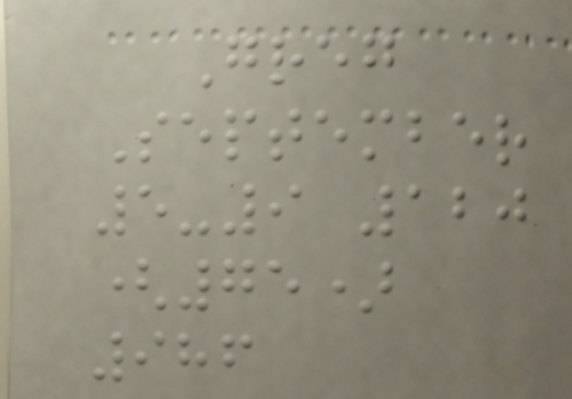Greg
September
5-9 120
(75)
986
